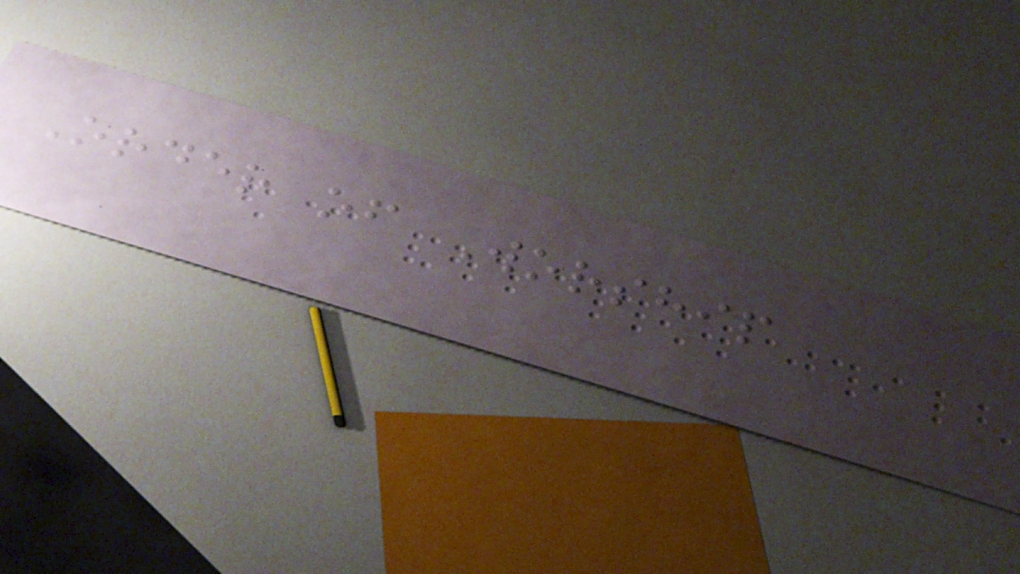Order of Worship
